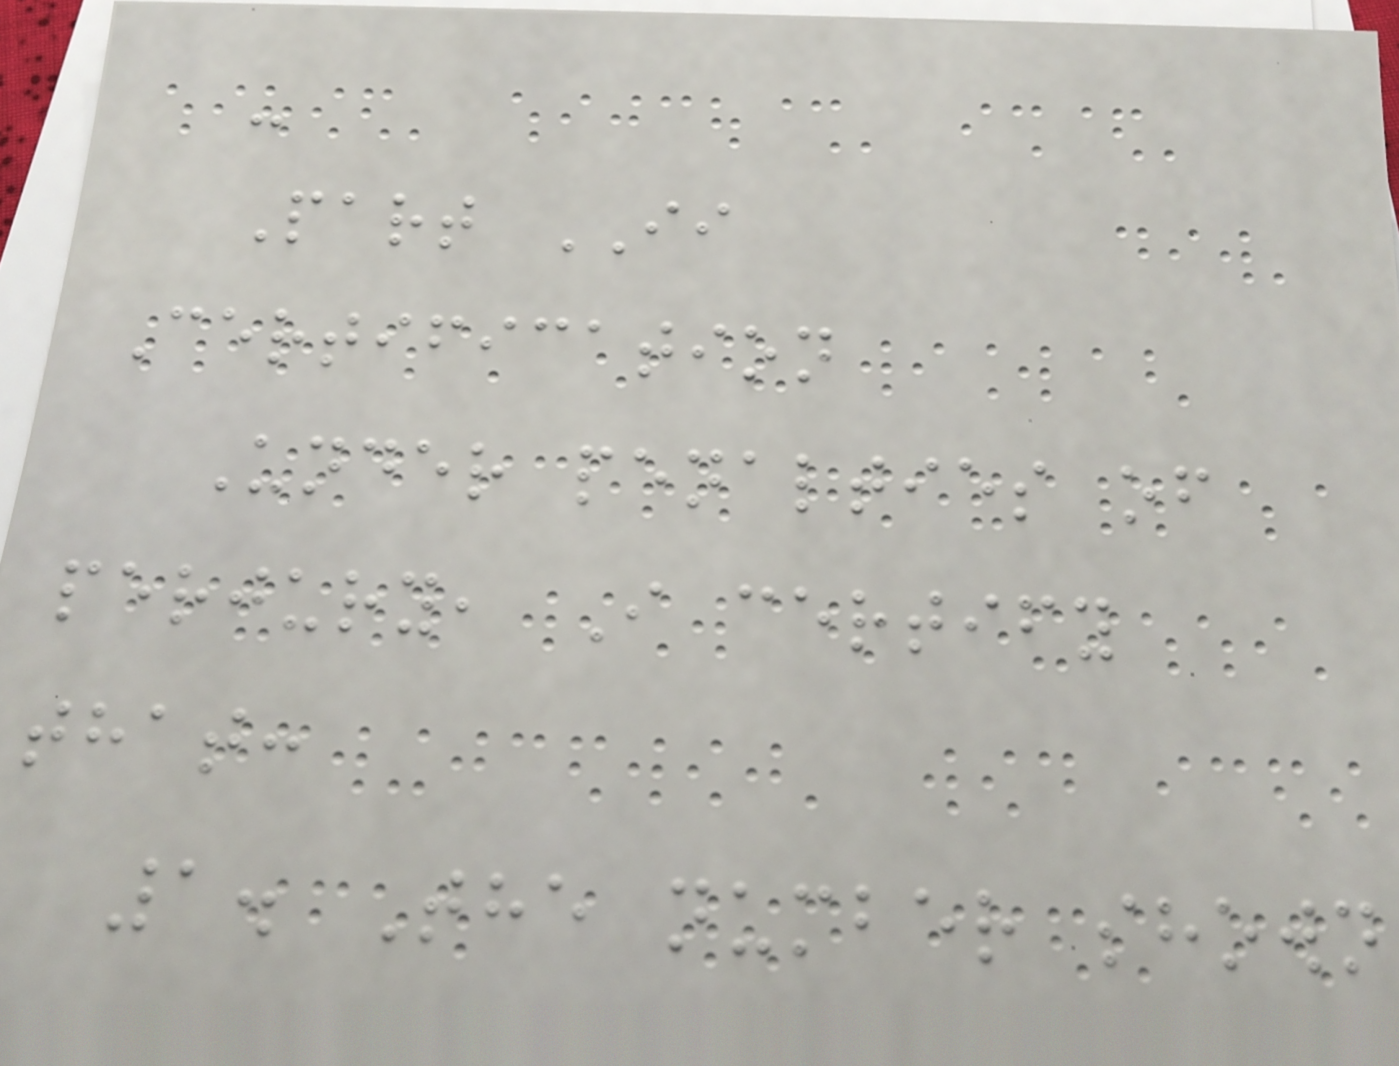-
Part II
Certification
Under penalties of
perjury, I certify
that:
1. The number shown
